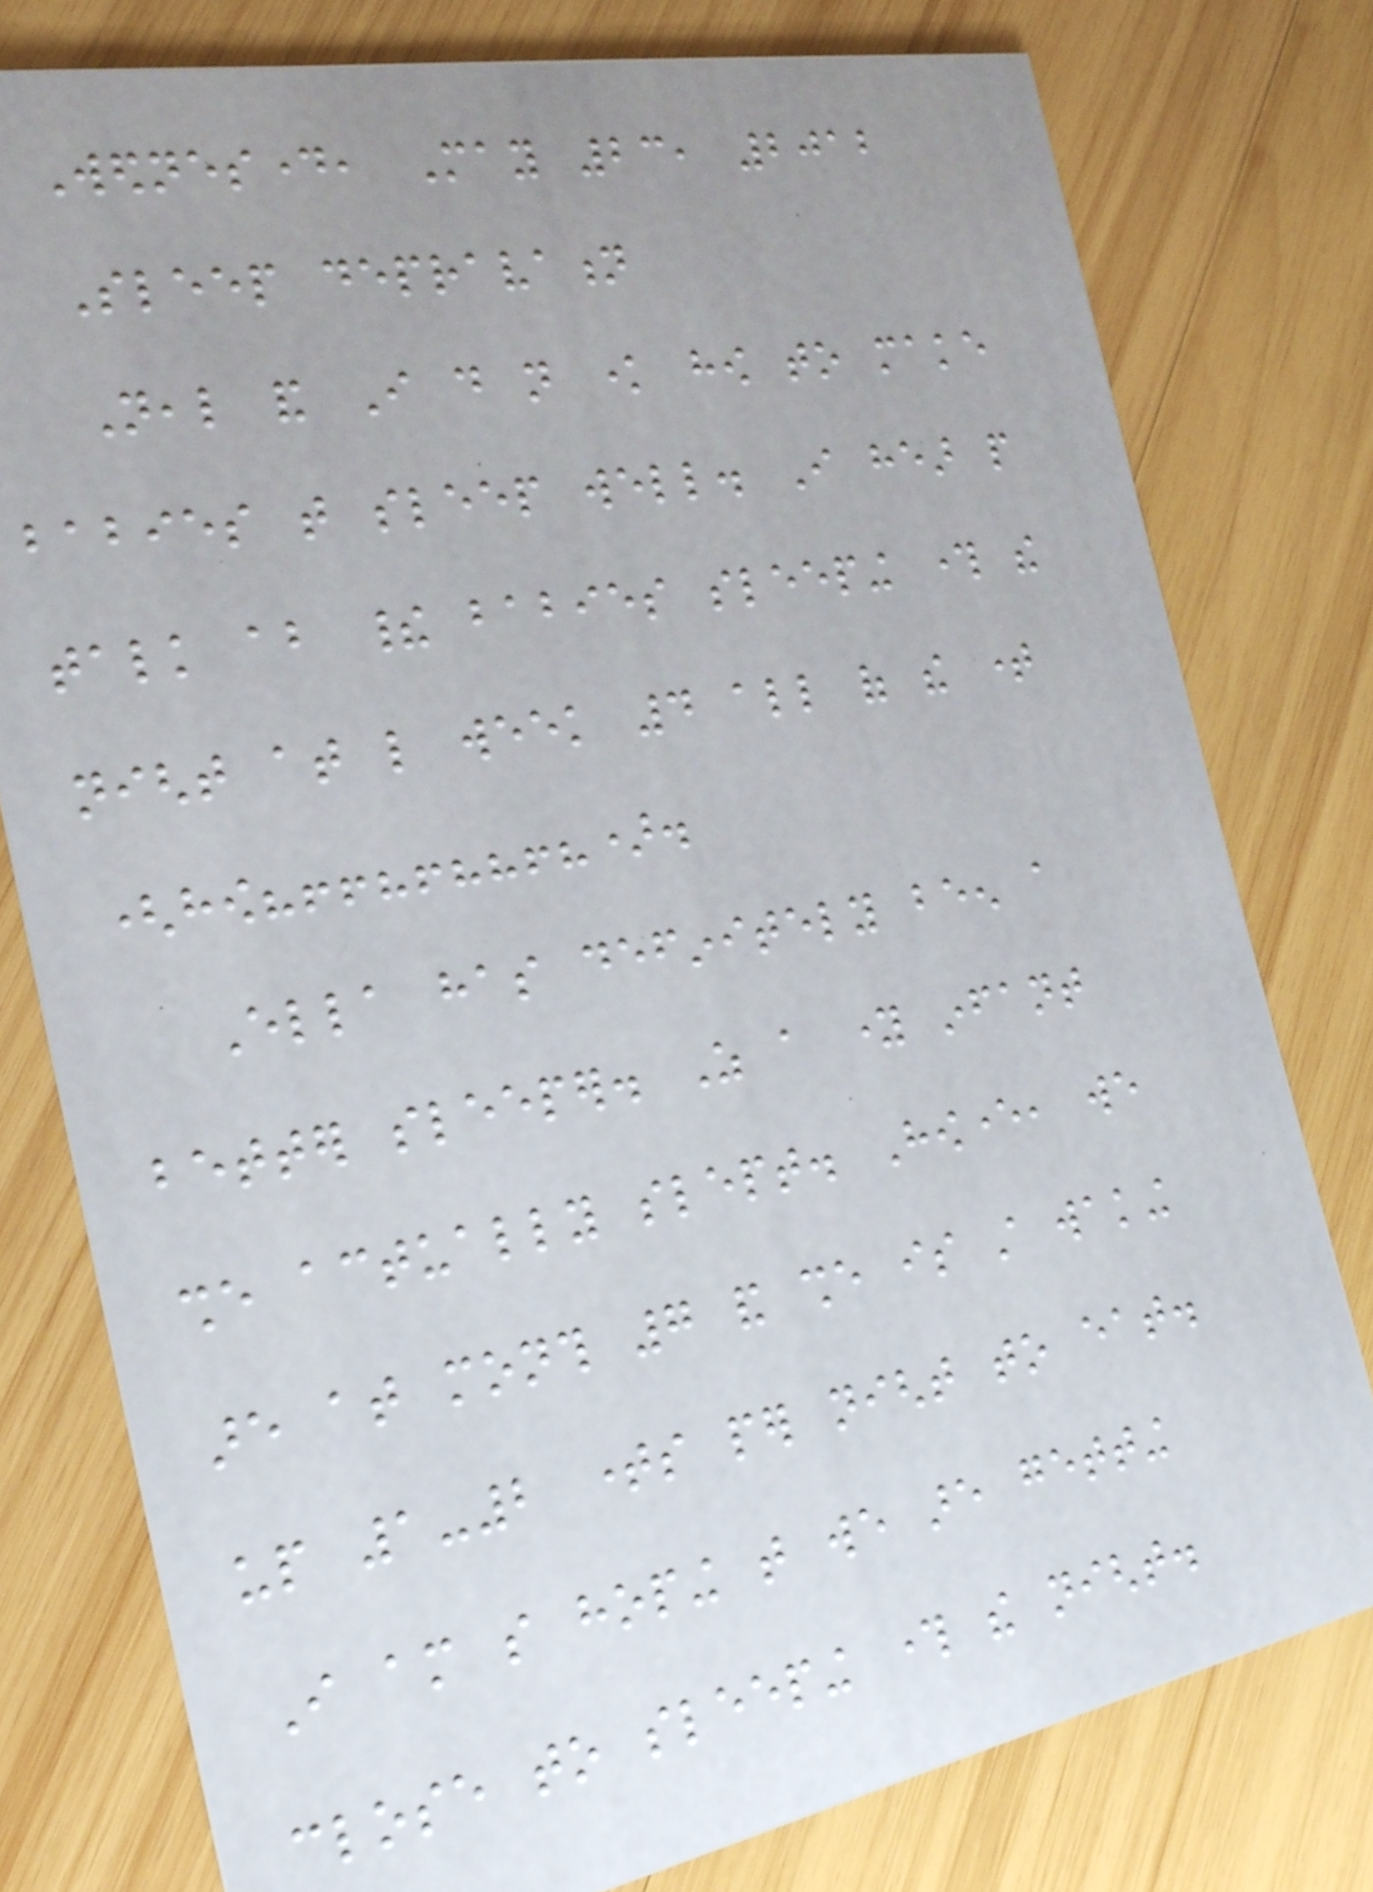Wednesday, May 23, 2012
Sleep depravation
Neal and I do not know how to make
babies that sleep well. I hear people
talk about their babies sleeping through the
night at like week 4 all of the time
(how?!!?!??!?).
Ella has definitely been a
better sleeper. As a young infant
she actually slept. However, we
are at month 7 and she is still waking
up 1-2 times per night to eat.
I am so hoping that we are getting
close to sleeping through the night.
